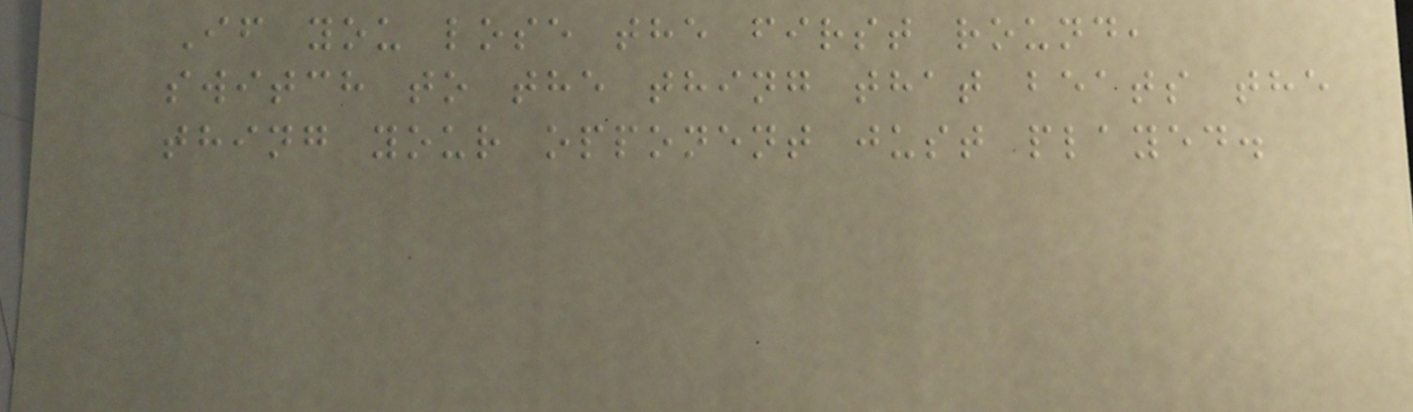If you lose the first round,
switch to the thing that beats the
thing your opponent just played.
